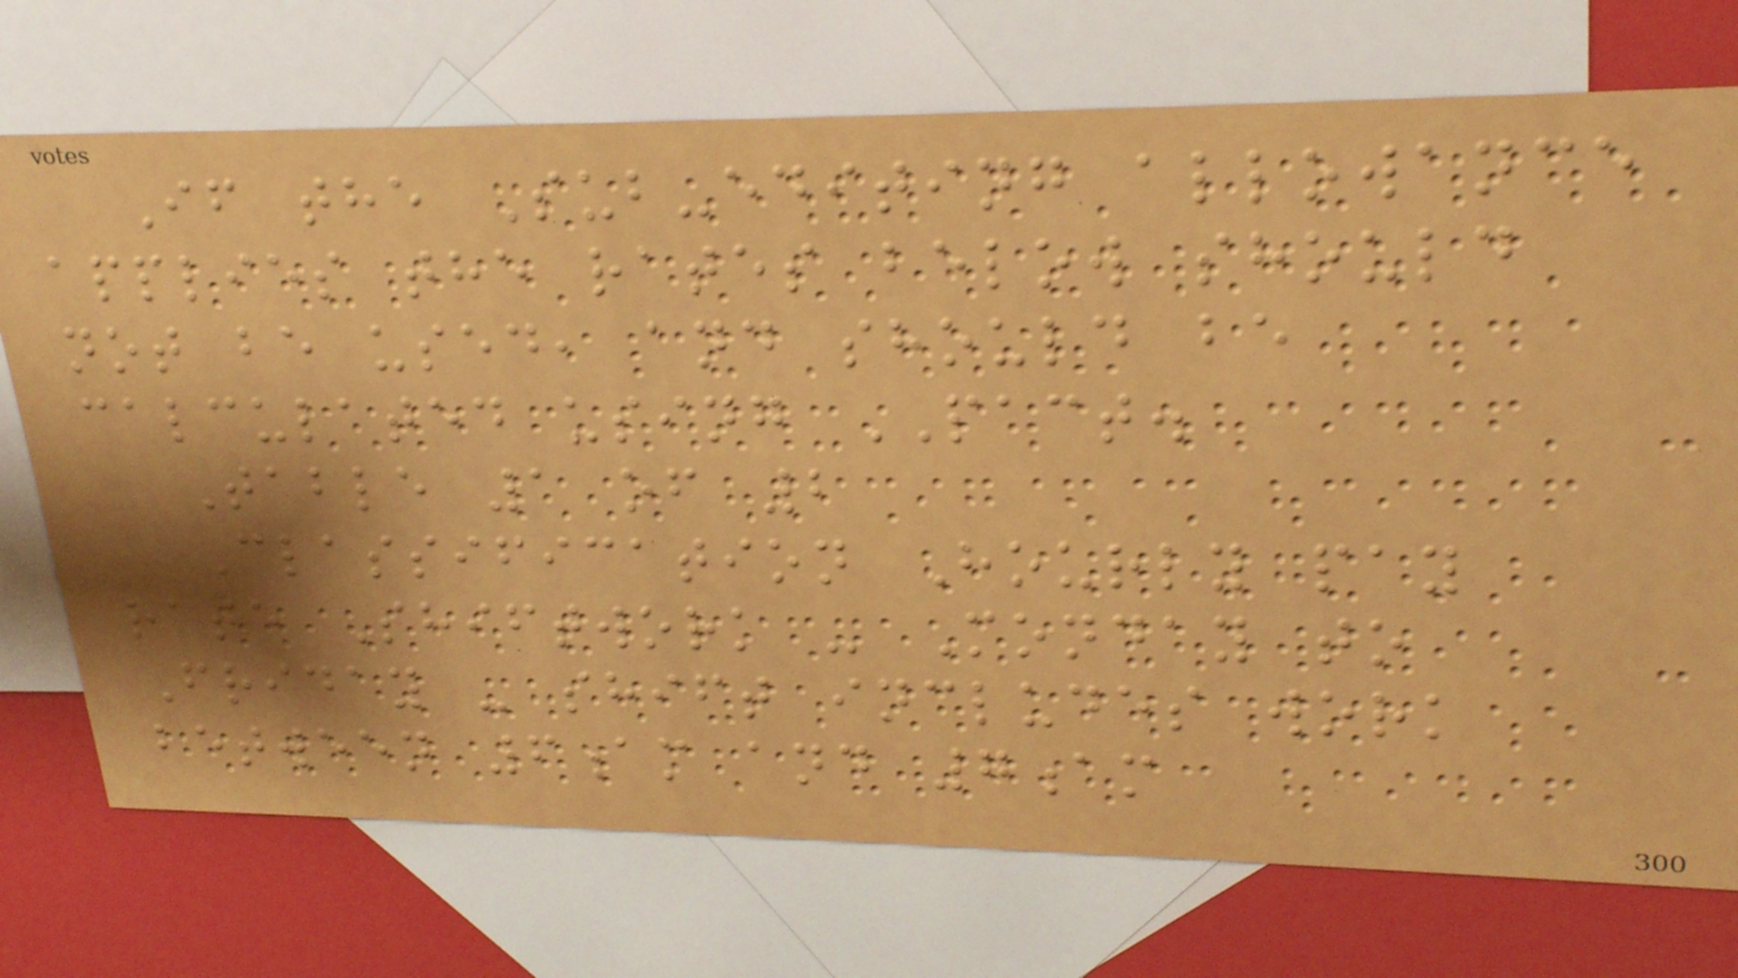If the Sub-editing allowance
applies the rates below should
not be used, and should be
calculated using PACT.
Table 1 of 2
Classification Hourly pay
rate Shiftwork - Monday to
Friday - shift includes work
between 6am and 7am
